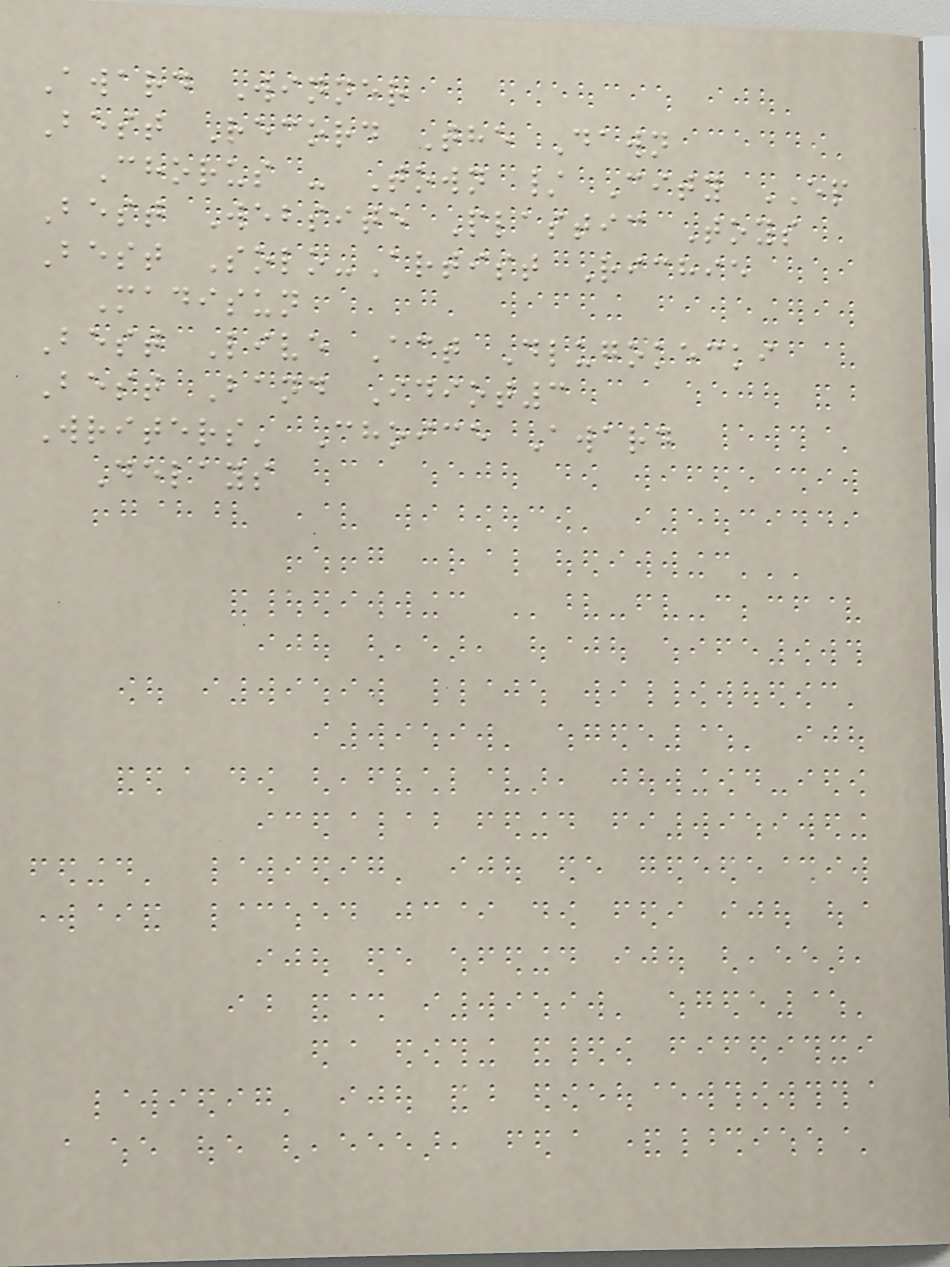Award Winner
Best Record The Dawn
Chorus - Town / City EP
Best Website Plastic Toys
Best Solo-Artist Richie
Madisun
Best Live Act Dlugokecki
Best Band Idiot3
Writers' Choice Award
Delays
